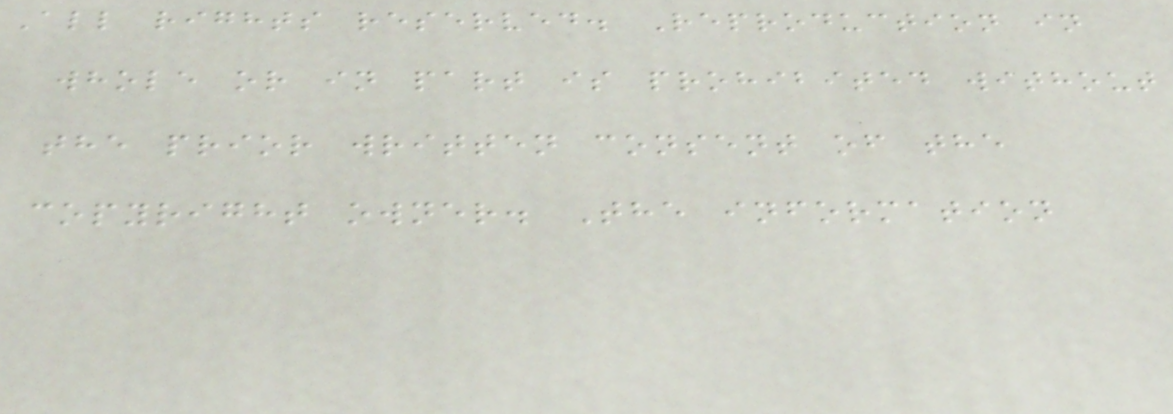All rights reserved. Reproduction in
whole or in part is prohibited without
the prior written consent of the
copyright owner. The information
